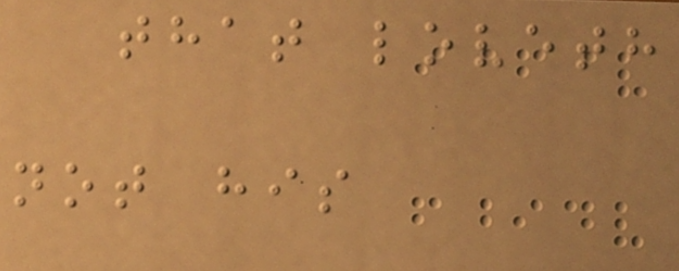that loveth
not his
